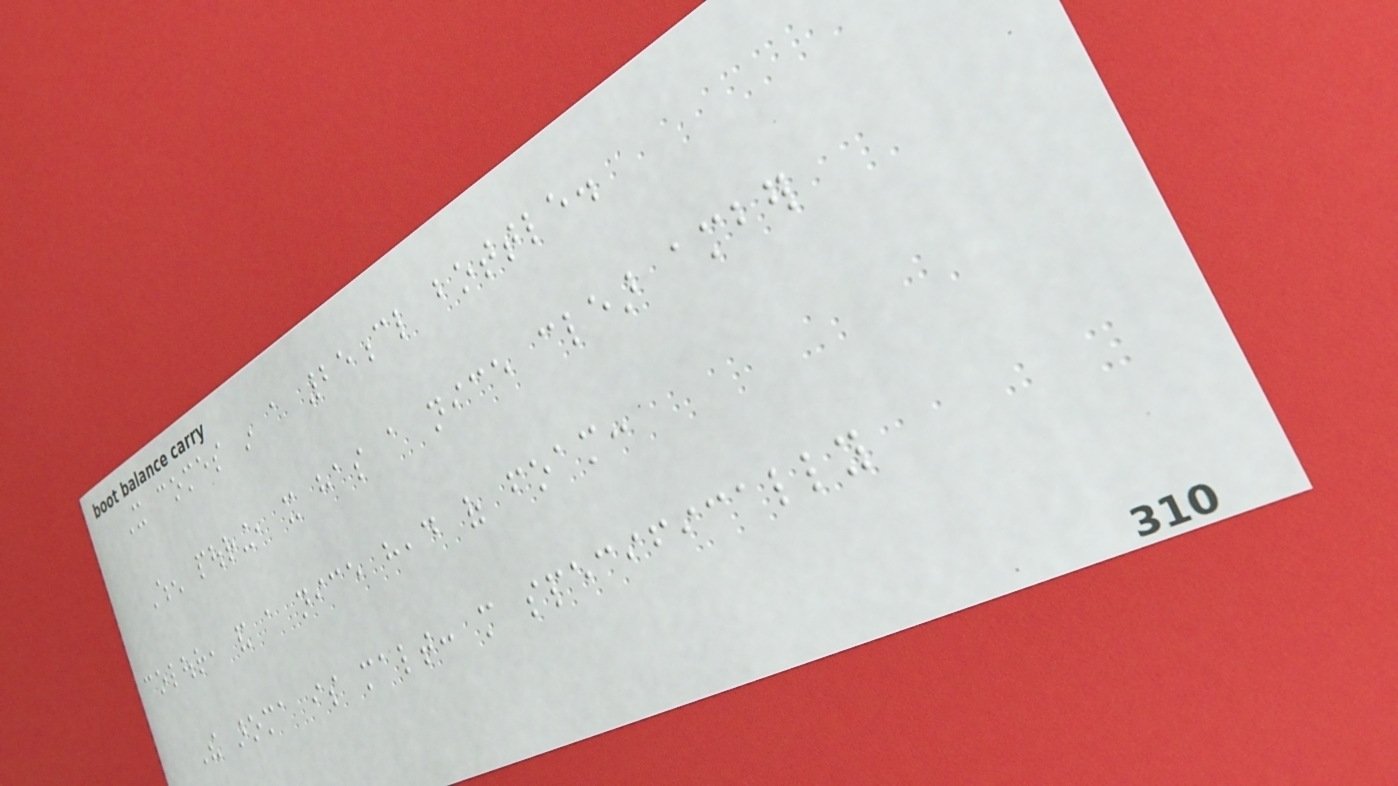It comes in a 25cl bottle.
When pouring, it has a nice clear amber
colour, and a nice head of foam:
The aroma is malt: more specifically
